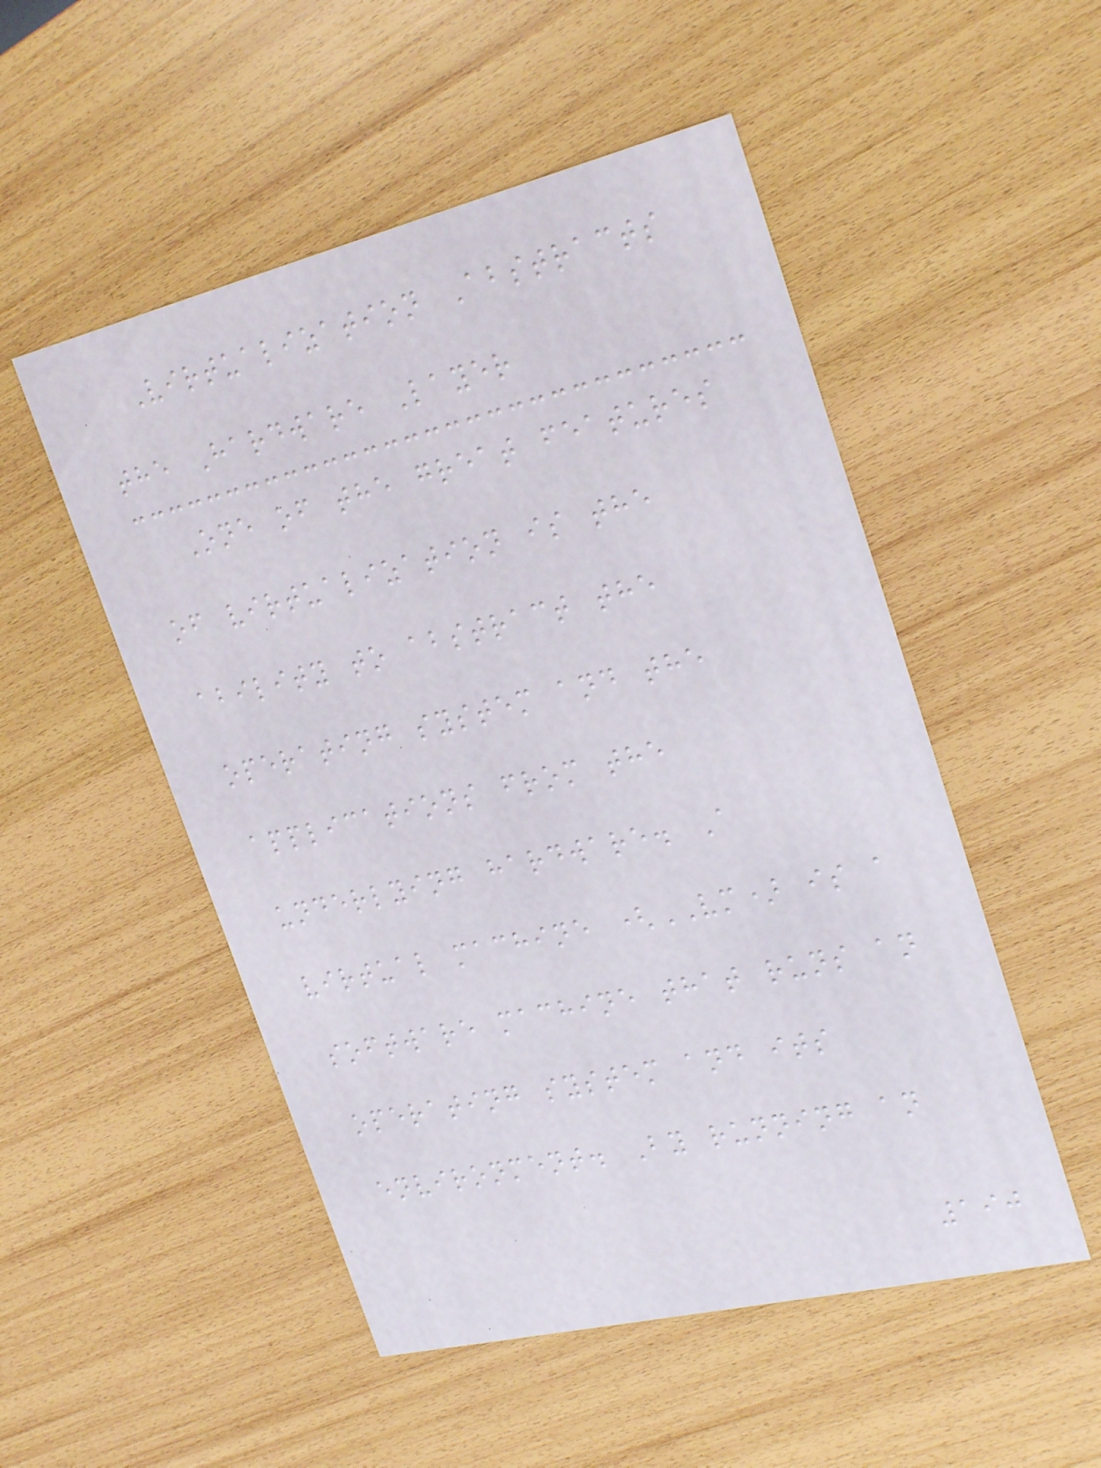Virtualization Abstracts
the Hardware Layer
One of the great features
of virtualization is the
ability to abstract the
operating system and the
applications from the
underlying hardware. A
virtual machine (VM) is a
software machine that runs an
operating system and its
environment. By running an
190
